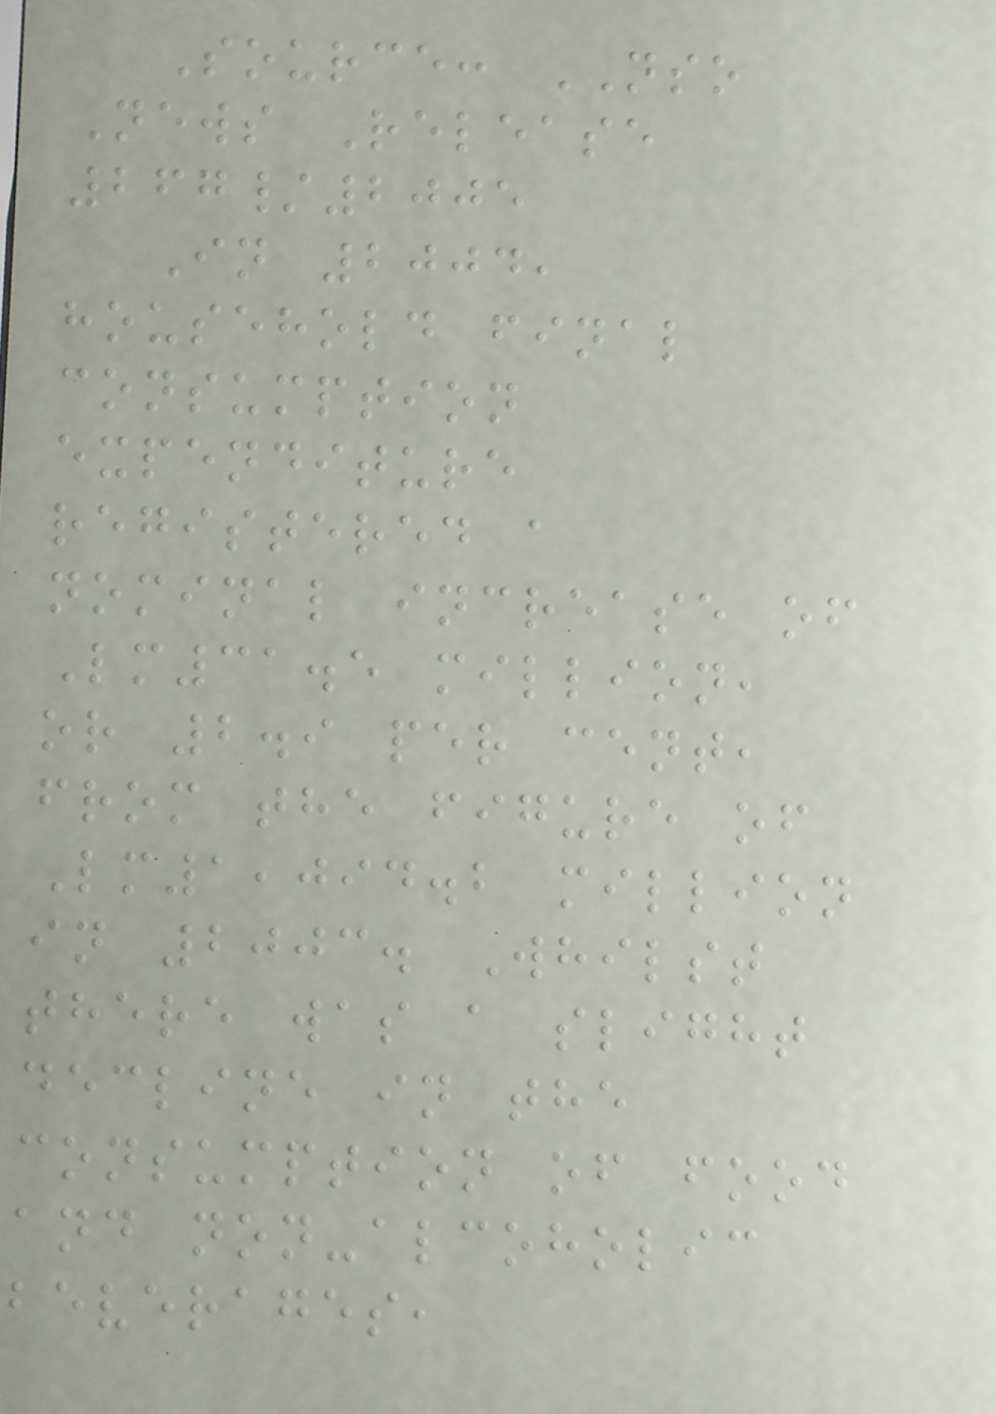Source: NSO
News Release
267/2005
In 2004,
household final
consumption
expenditure
registered a
nominal increase of
Lm31.5 million,
or 2.9 per cent,
from the figure of
Lm1,094.2 million
in 2003. Whilst
there was a slight
decline in the
consumption of food
and non-alcoholic
beverages,
